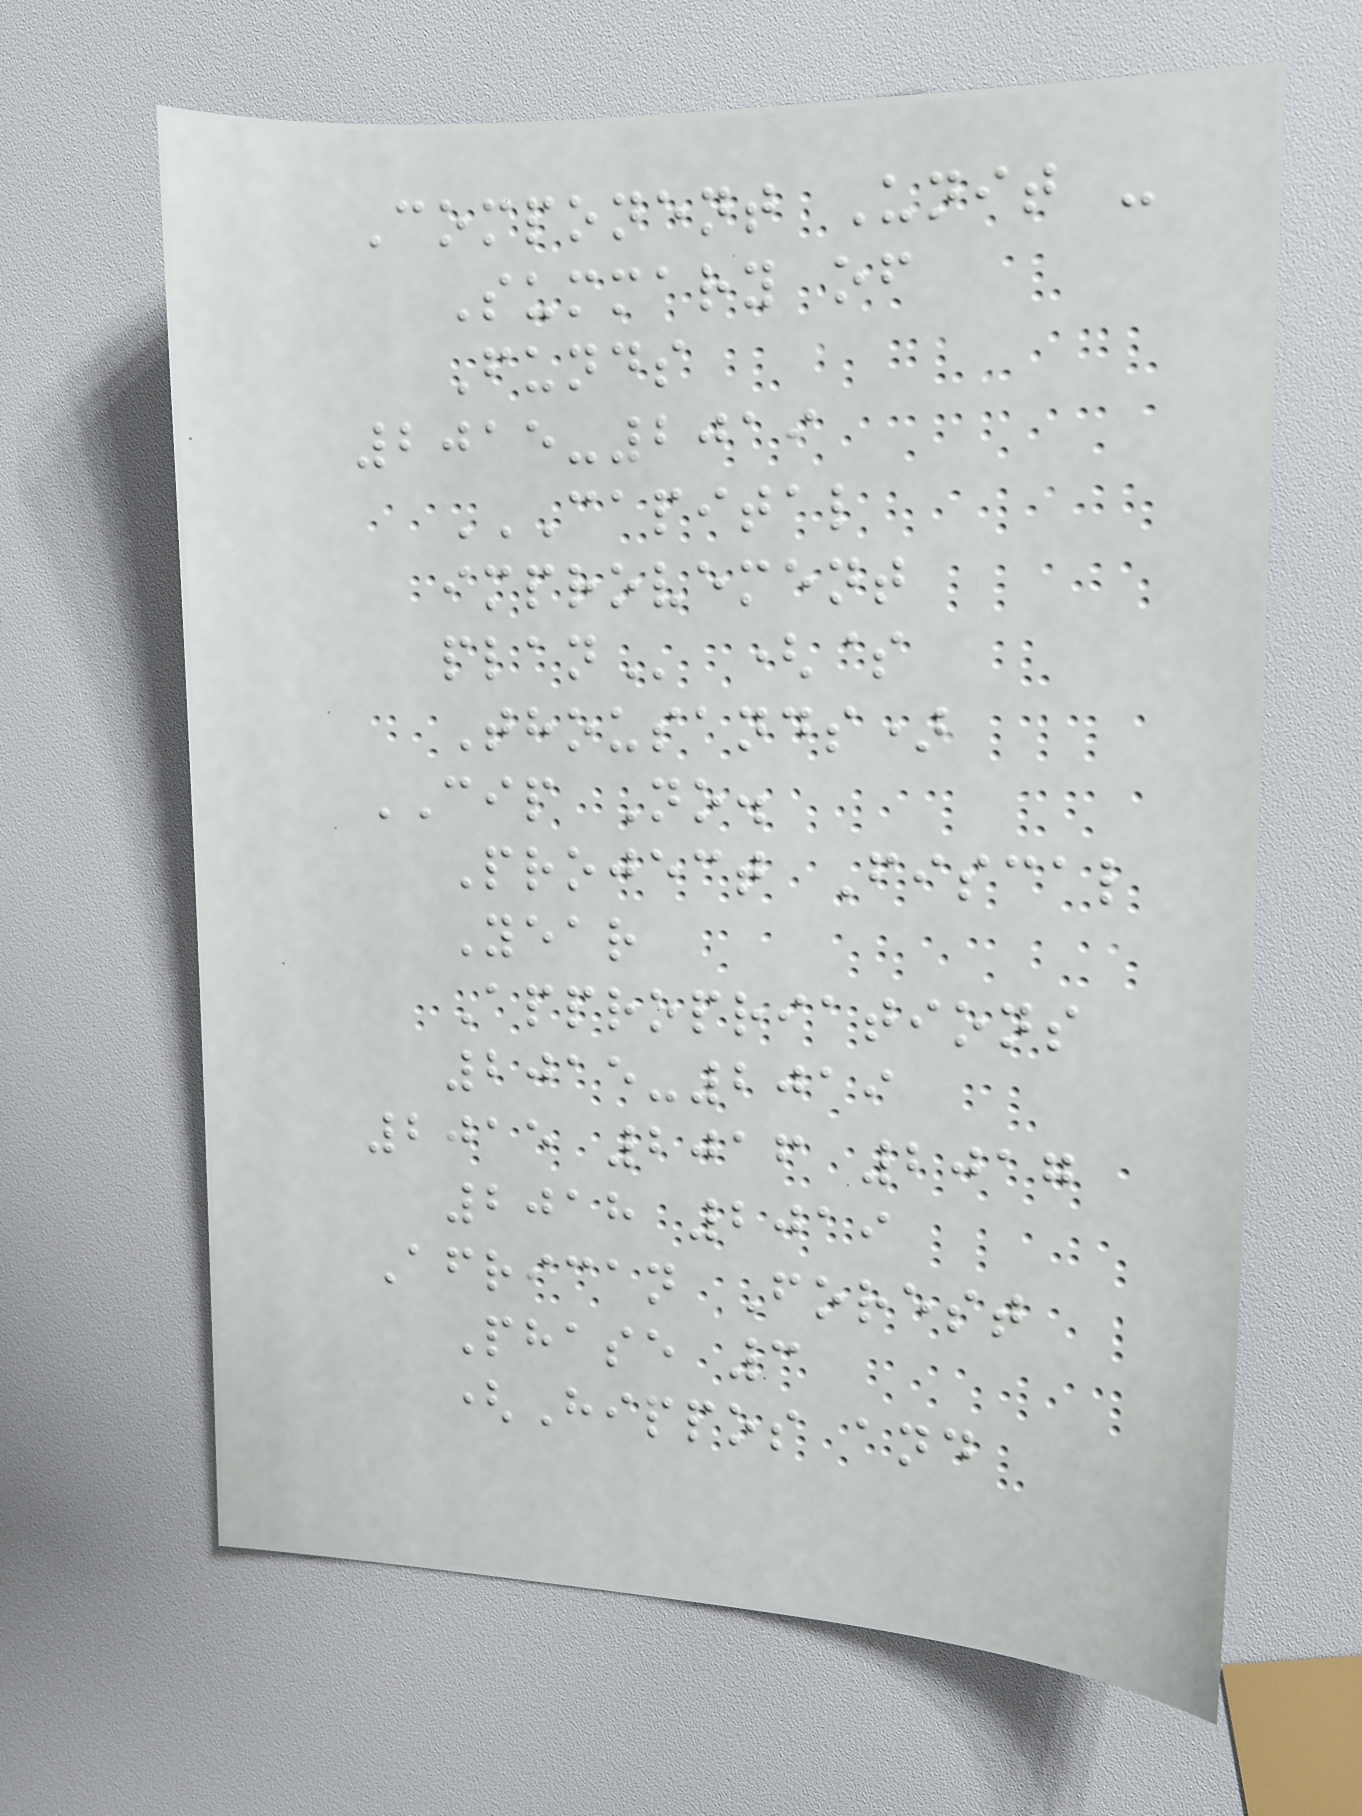Component Unit -
Summary of
Funds
2015-2019
CAPITAL
IMPROVEMENT
PLAN ($
Thousands)
CIP No.
Project Fiscal
Year
Appropriations
2015-2019
2015 2016 2017
2018 2019
African Forest
Phase 3
(Hippos and
